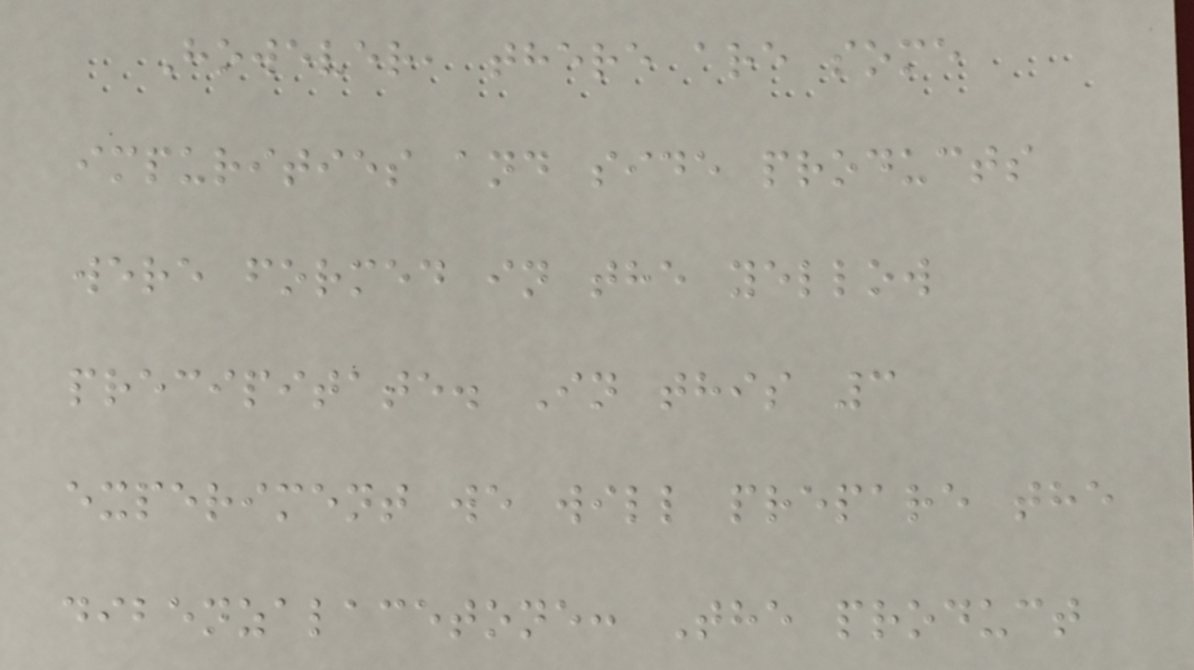However, there are some
impurities and side products
were formed in the yellow
precipitate. In this 3
experiment we will prepare the
dibenzalacetone: The product
